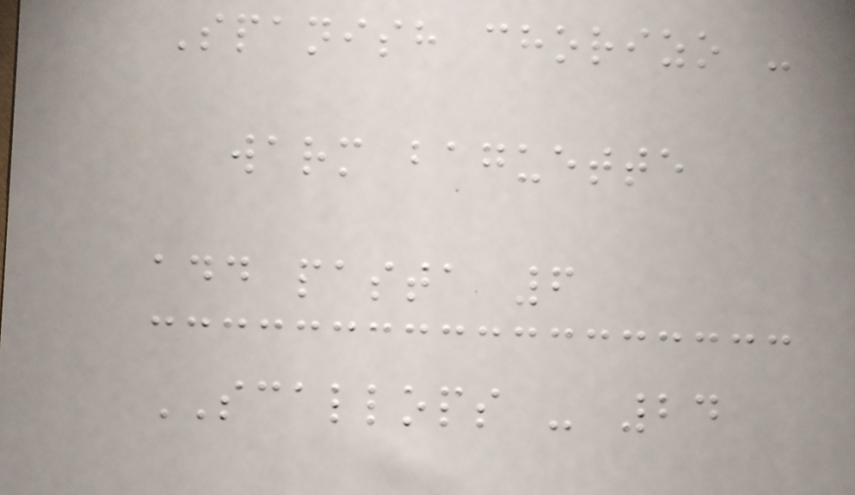Spanish chorizo -
warm baguette
add pasta 6
SCALLOPS - 24
